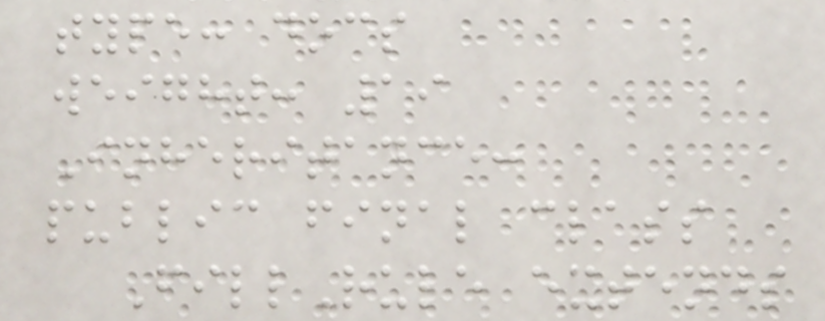type: docs
weight: 19
Inheritance:
public final class
FillRule extends
